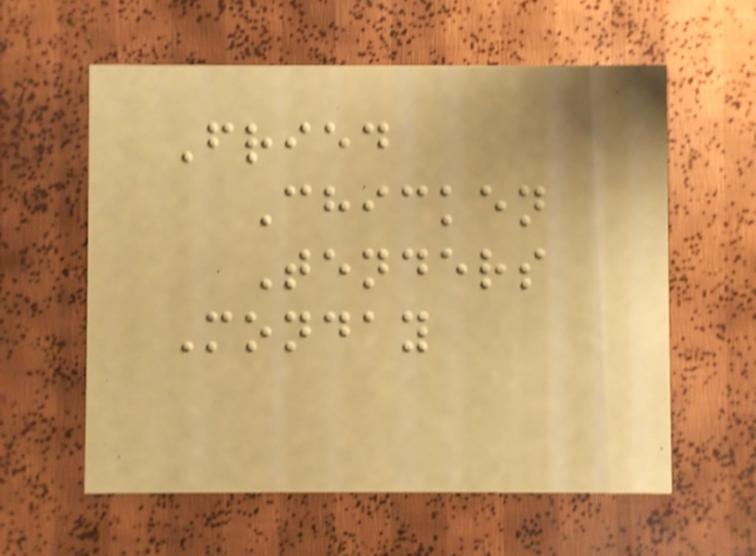Fried
Chicken
Tenders
Monday
